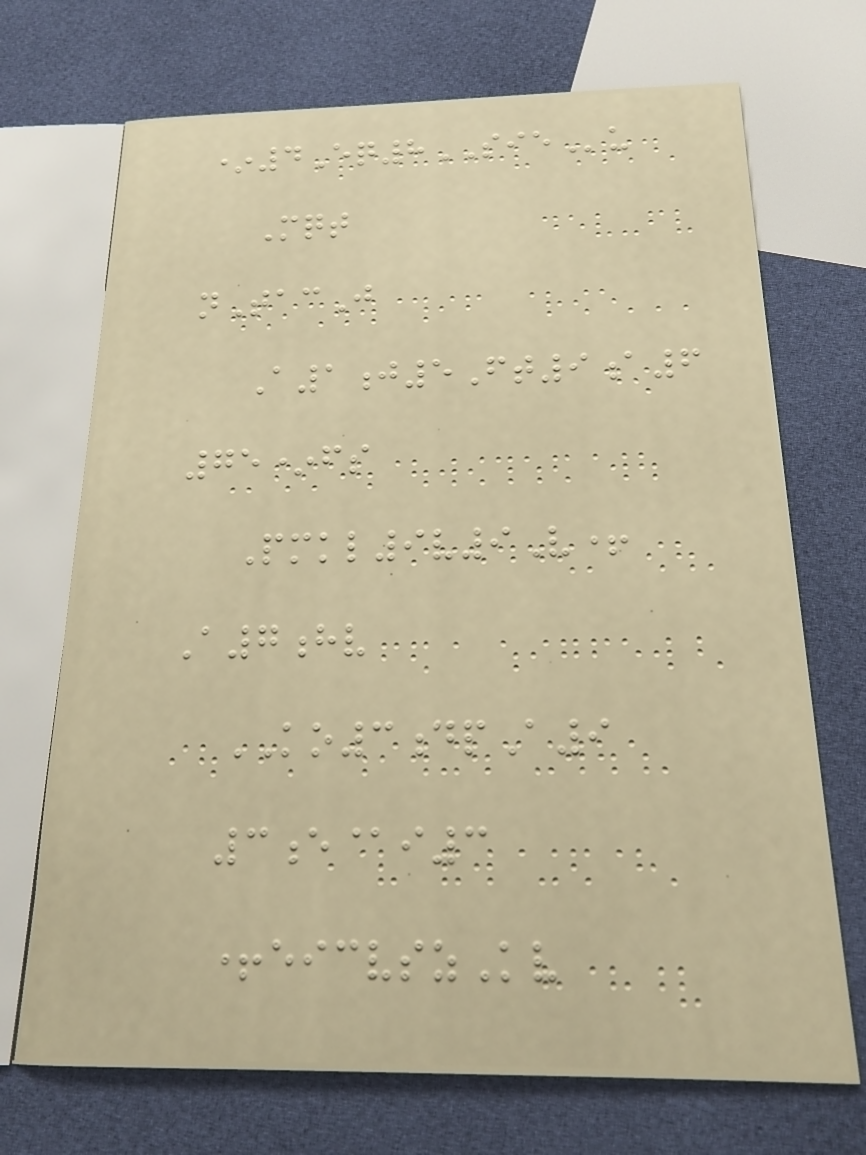*4Eq8SIEu
Mqt
nTacJ
A1j5Ft9a6
75*fs
Pmkl9v9V+
A7hv
KO3dpA9
3e@i3
+eicvszKv
